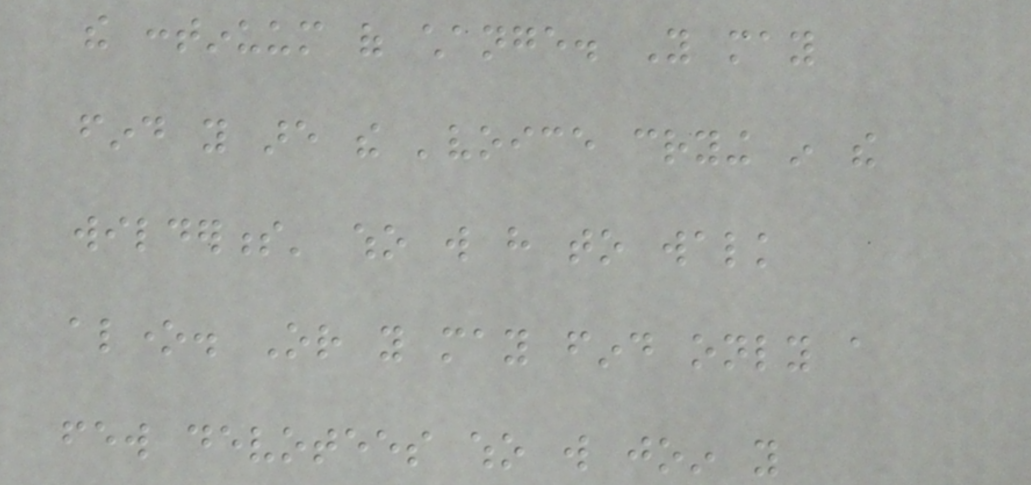the continuum of change. You may
find you are the 'voice crying in the
wilderness' who will have to walk
alone. Or you may find only a
few devotees who will join you
